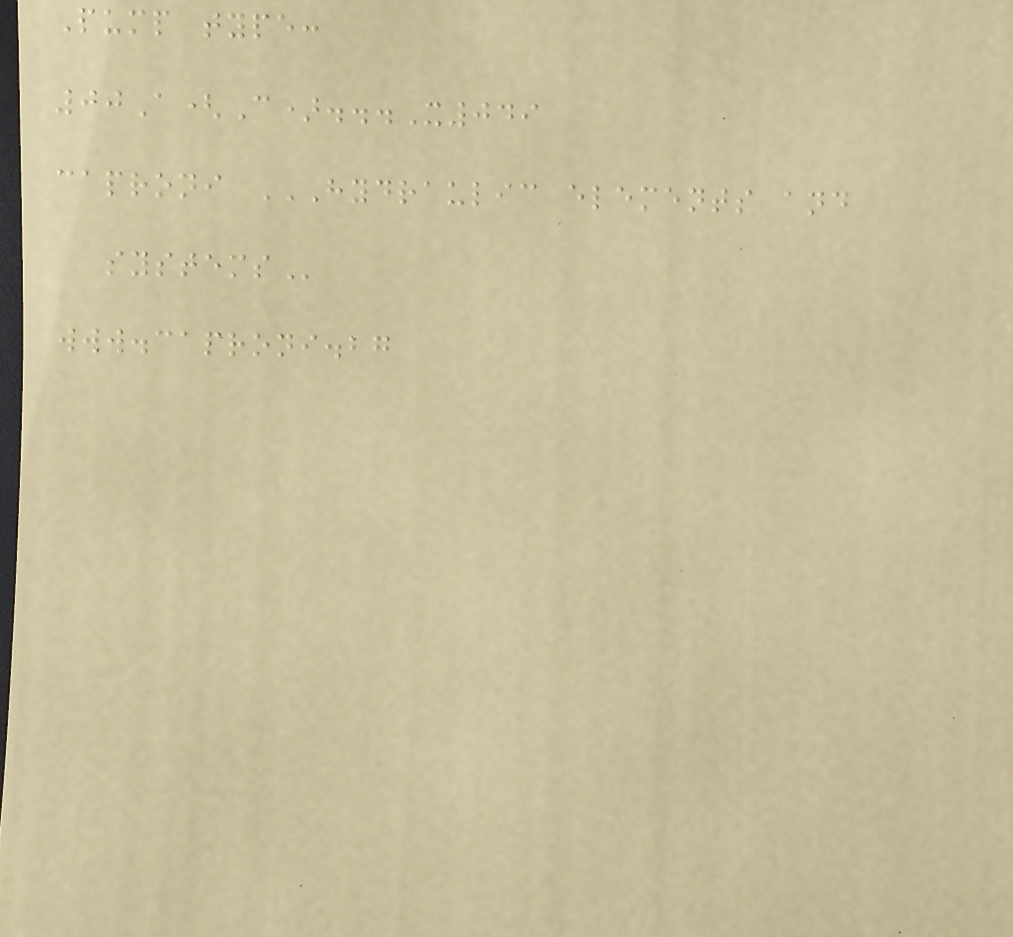Pump type:
00A(C)...X049
caproni HYDRAULIC ELEMENTS AND
SYSTEMS
www.caproni.bg
